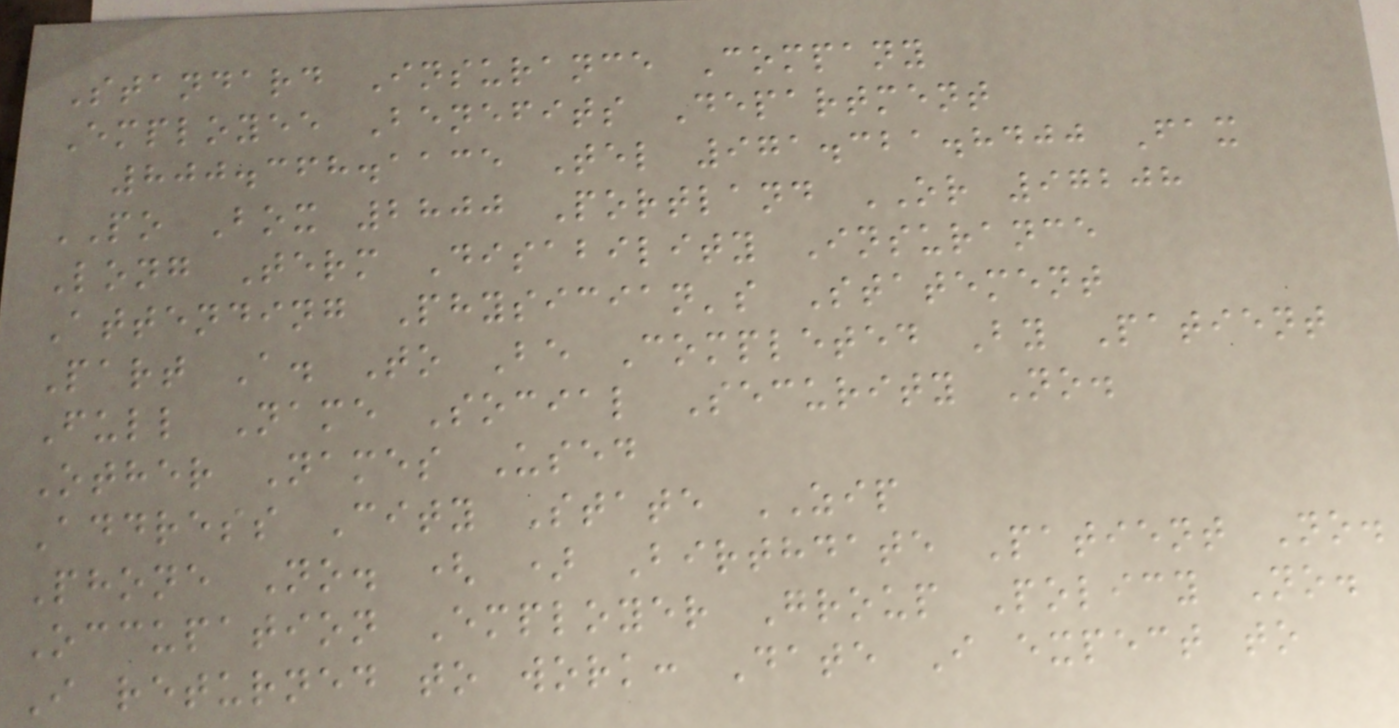Standard Insurance Company
Employee Benefits Department
800.368.1135 Tel 971.321.8400 Fax
PO Box 2800 Portland OR 97208
Long Term Disability Insurance
Attending Physician's Statement
Part A. To Be Completed By Patient
Full Name Social Security No.
Other Names Used
Address City State ZIP
Phone No. ( ) Birthdate Patient No.
Occupation Employer Group Policy No.
I returned to work: Date I expect to
